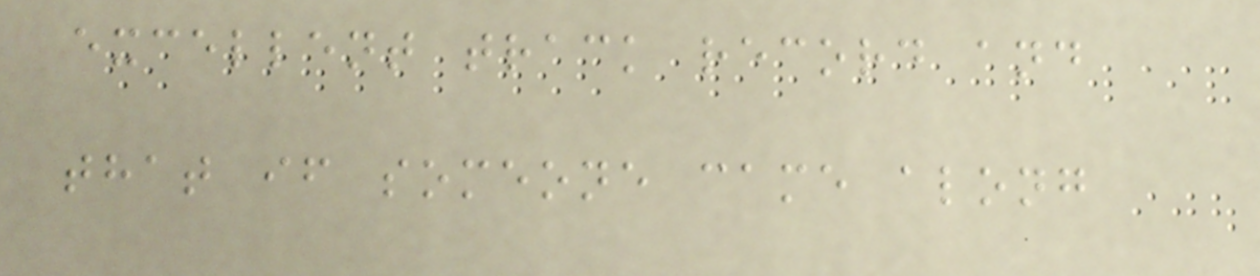excellent track record and
that if someone came along
